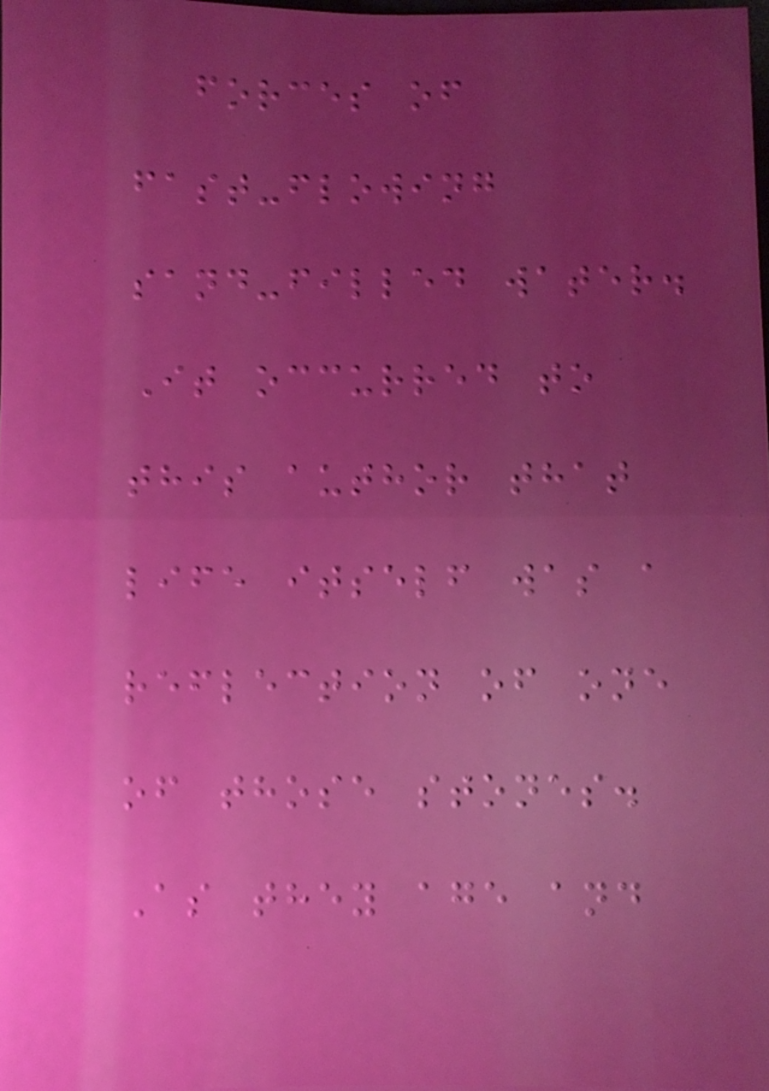forces of
fast-flowing
sand-filled water.
It occurred to
this author that
life itself was a
reflection of one
of those stones.
As they age and
